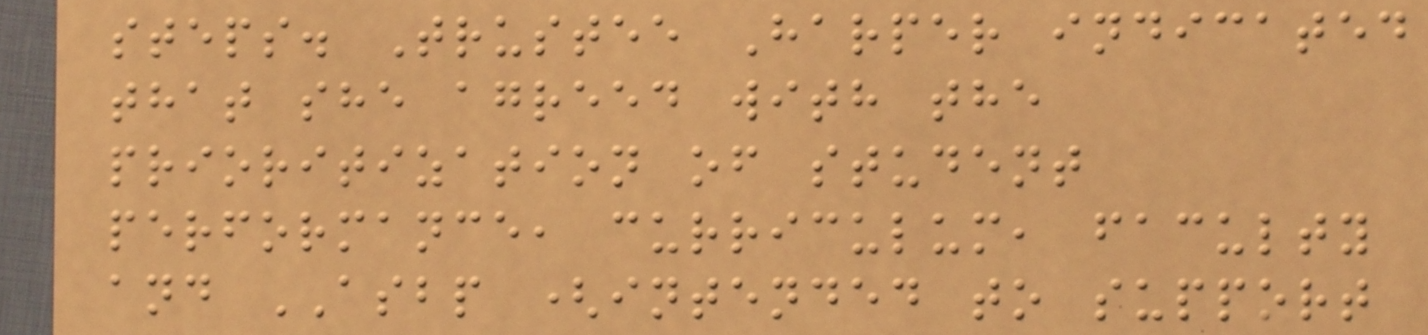steps. Trustee Harper indicated
that she agreed with the
prioritization of student
performance, curriculum, faculty
and ASBP (intended to support
